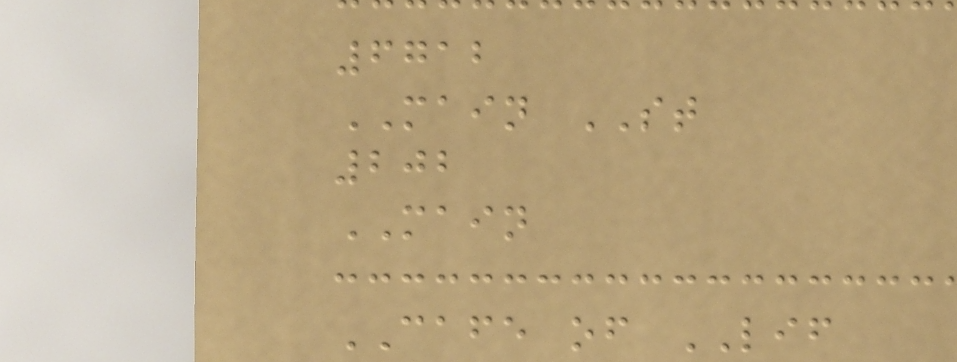6712
MAIN ST
202
MAIN
CAFE of LIF
